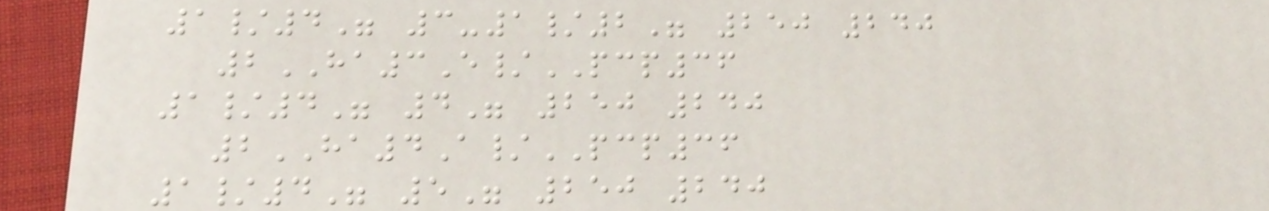1/4" 3-1/2" 250 240
2HA3E/PCP36
1/4" 4" 250 240
2HA4A/PCP36
1/4" 5" 250 240
